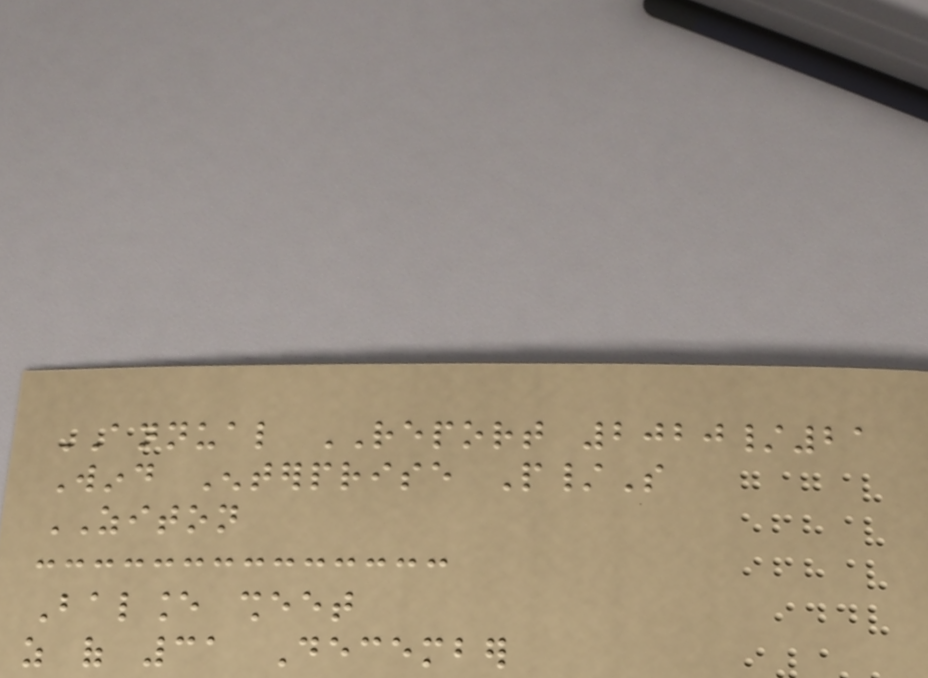ANNUAL REPORT 2020/21
Wind Enterprise P/S
ZITON
Balance sheet
as of 31 December
